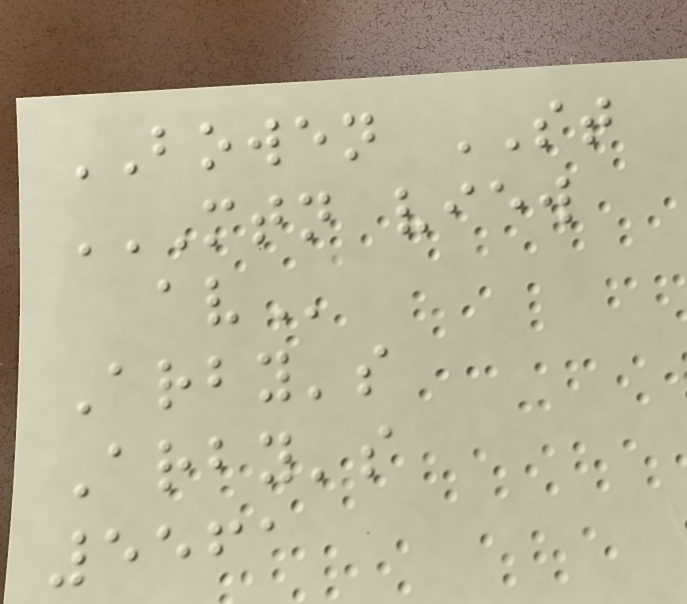BOWEN ST
MTN VIEW
AV
Arby's
Arby's
5561
